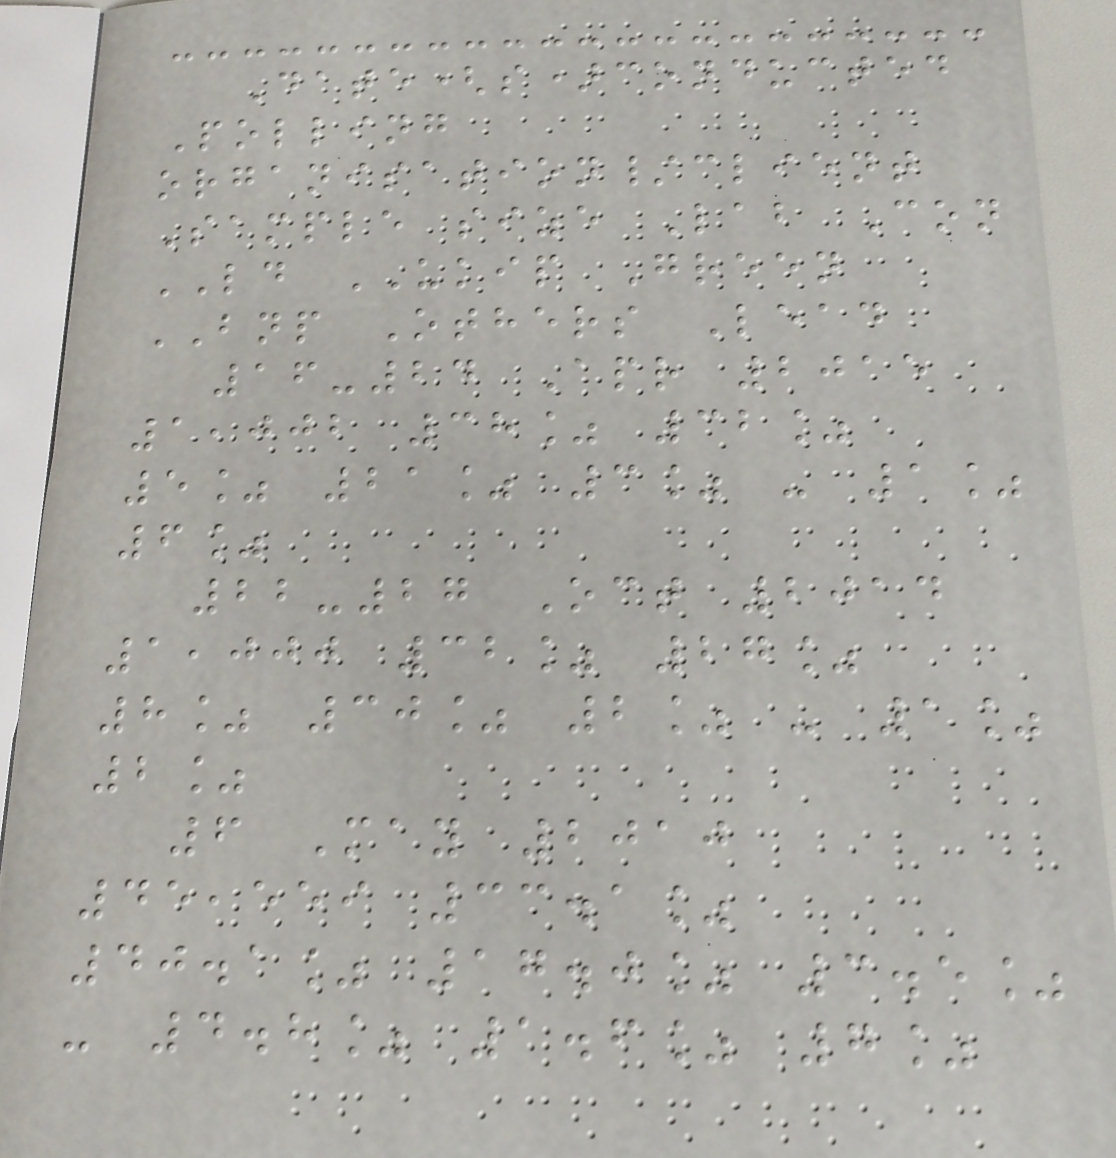Date(s)conducted
Polling
organisation/client
Sample size Lab Con
LD UKIP Green
BNP Others Lead
16-24 Apr 2015
1,002 38% 32%
5% 21% 3% - 1%
6%
22-27 Oct 2014
1,000 32% 27%
8% 30% 2% - 1%
2%
6 May 2010
45,559 33.1%
40.1% 17.0% 3.5%
- 4.8% 1.6% 7%
